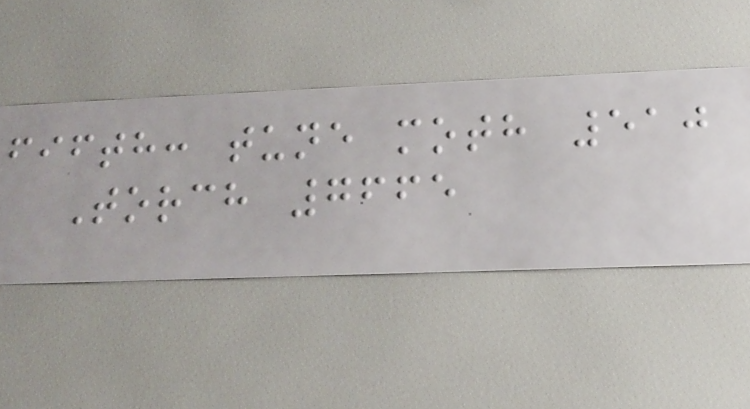fifth: tune moth 510
Torch 7665
